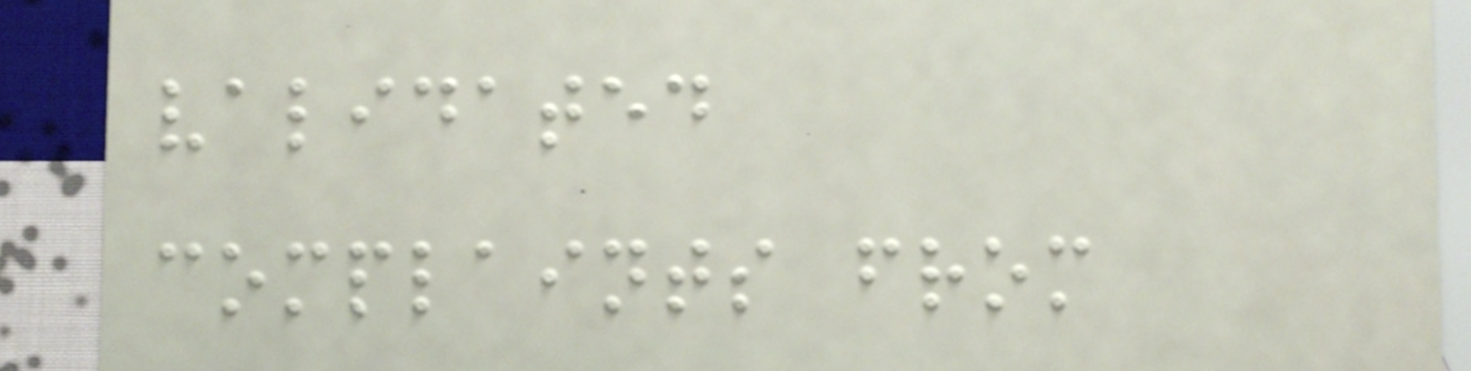validated
complaints from
